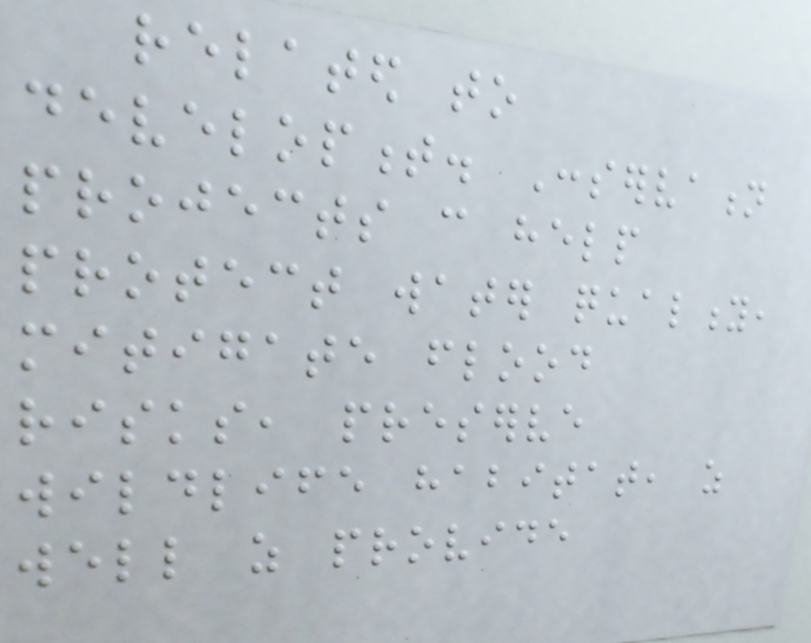related to
development. Conservation
projects can help
protect water quality,
mitigate flood
risks, preserve
wildlife habitat, as
well as provide
